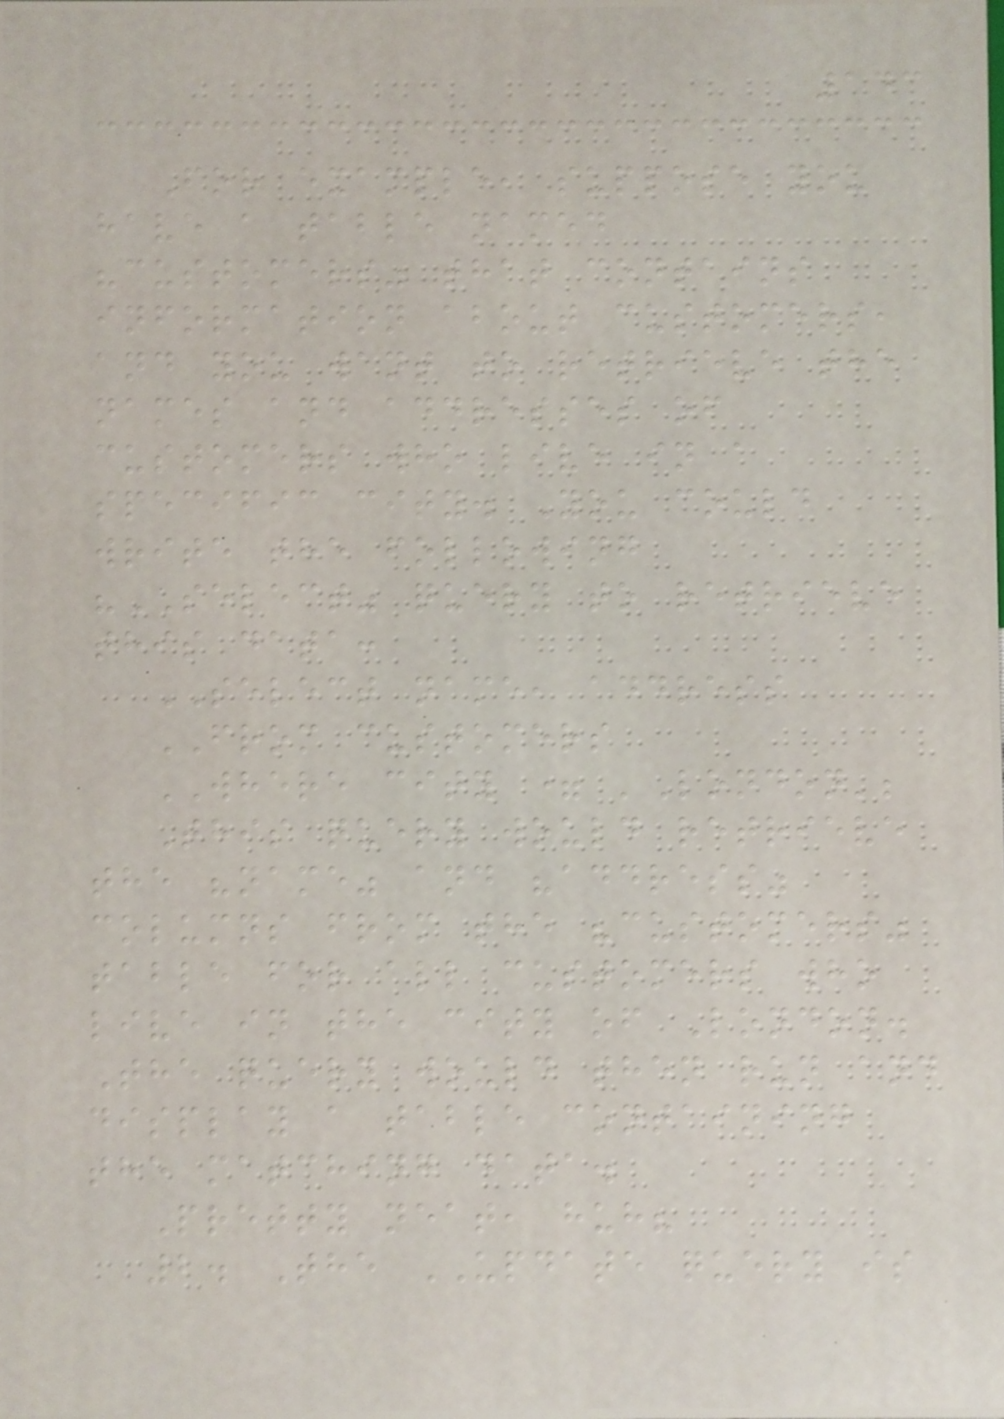143
For example, suppose you
have a table named
"customers" that contains
information about customers,
and you want to retrieve the
names and addresses of
customers who live in a
specific city. You could
write the following
"SELECT" query to retrieve
this data:
SELECT name, address
FROM customers
WHERE city = 'London';
This query would retrieve
the "name" and "address"
columns from the "customers"
table for all customers who
live in the city of London.
The query would then run and
display a table containing
the matching data.
Pretty neat, huh?
2. The UPDATE query is
